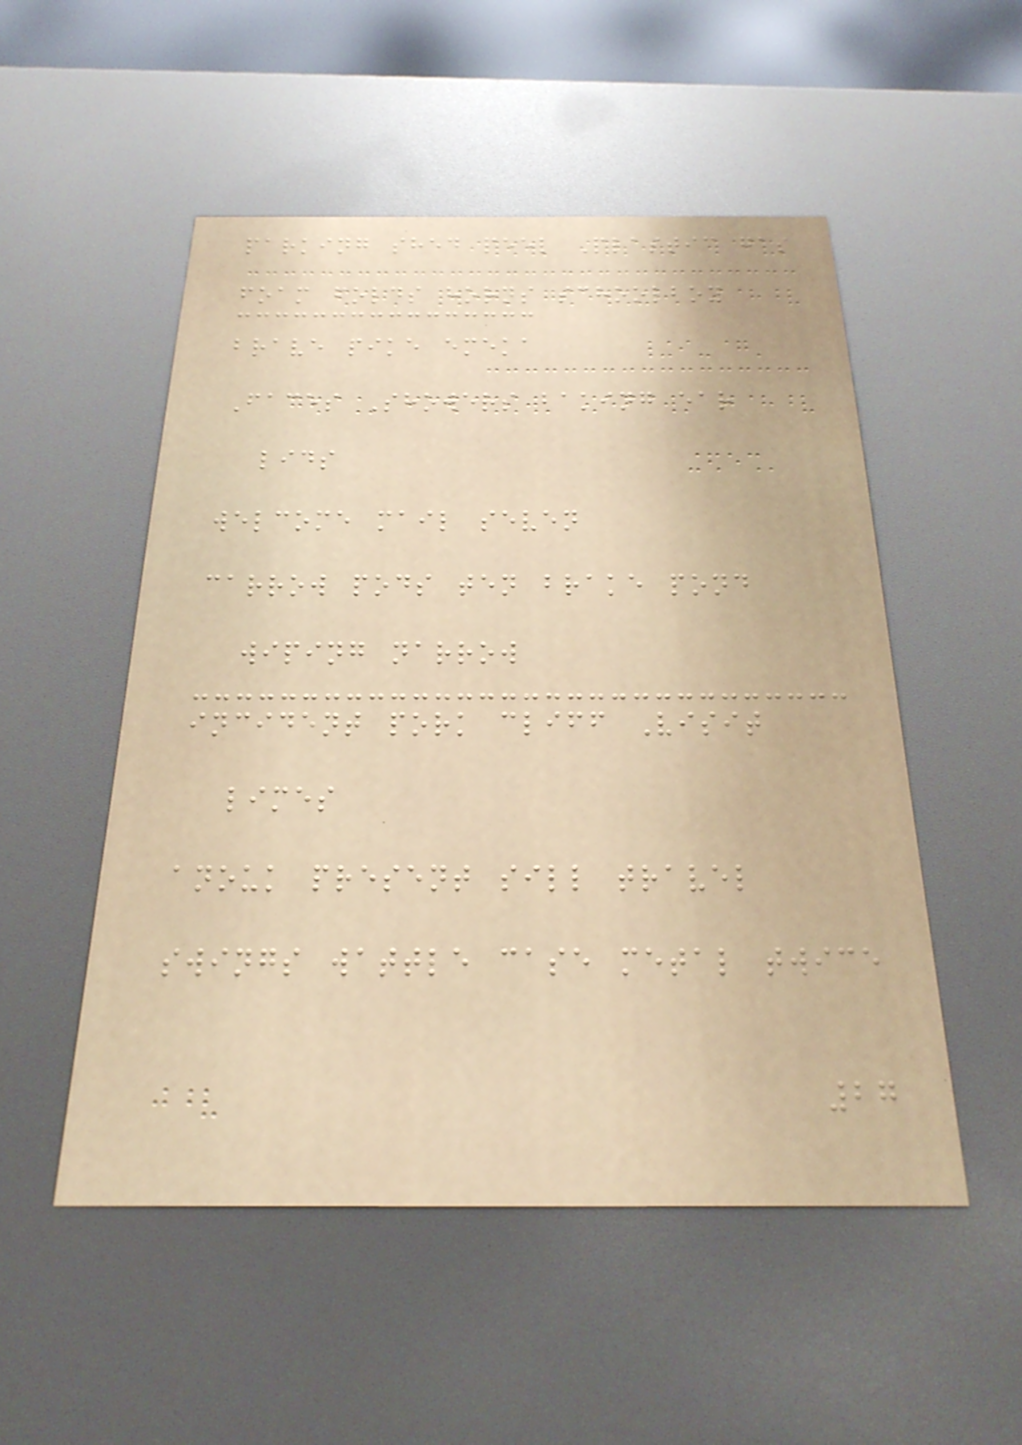parking shed peel Plastic gas
foam folds horns schoolboy
brave pike emeka
Faces Showers baking ear
lids
welcome mail seven
carrow pods ten brake pond
wiping narrow
incident pork cliff Visit
limes
anouk present sill travel
swings wattle case metal twice
27
